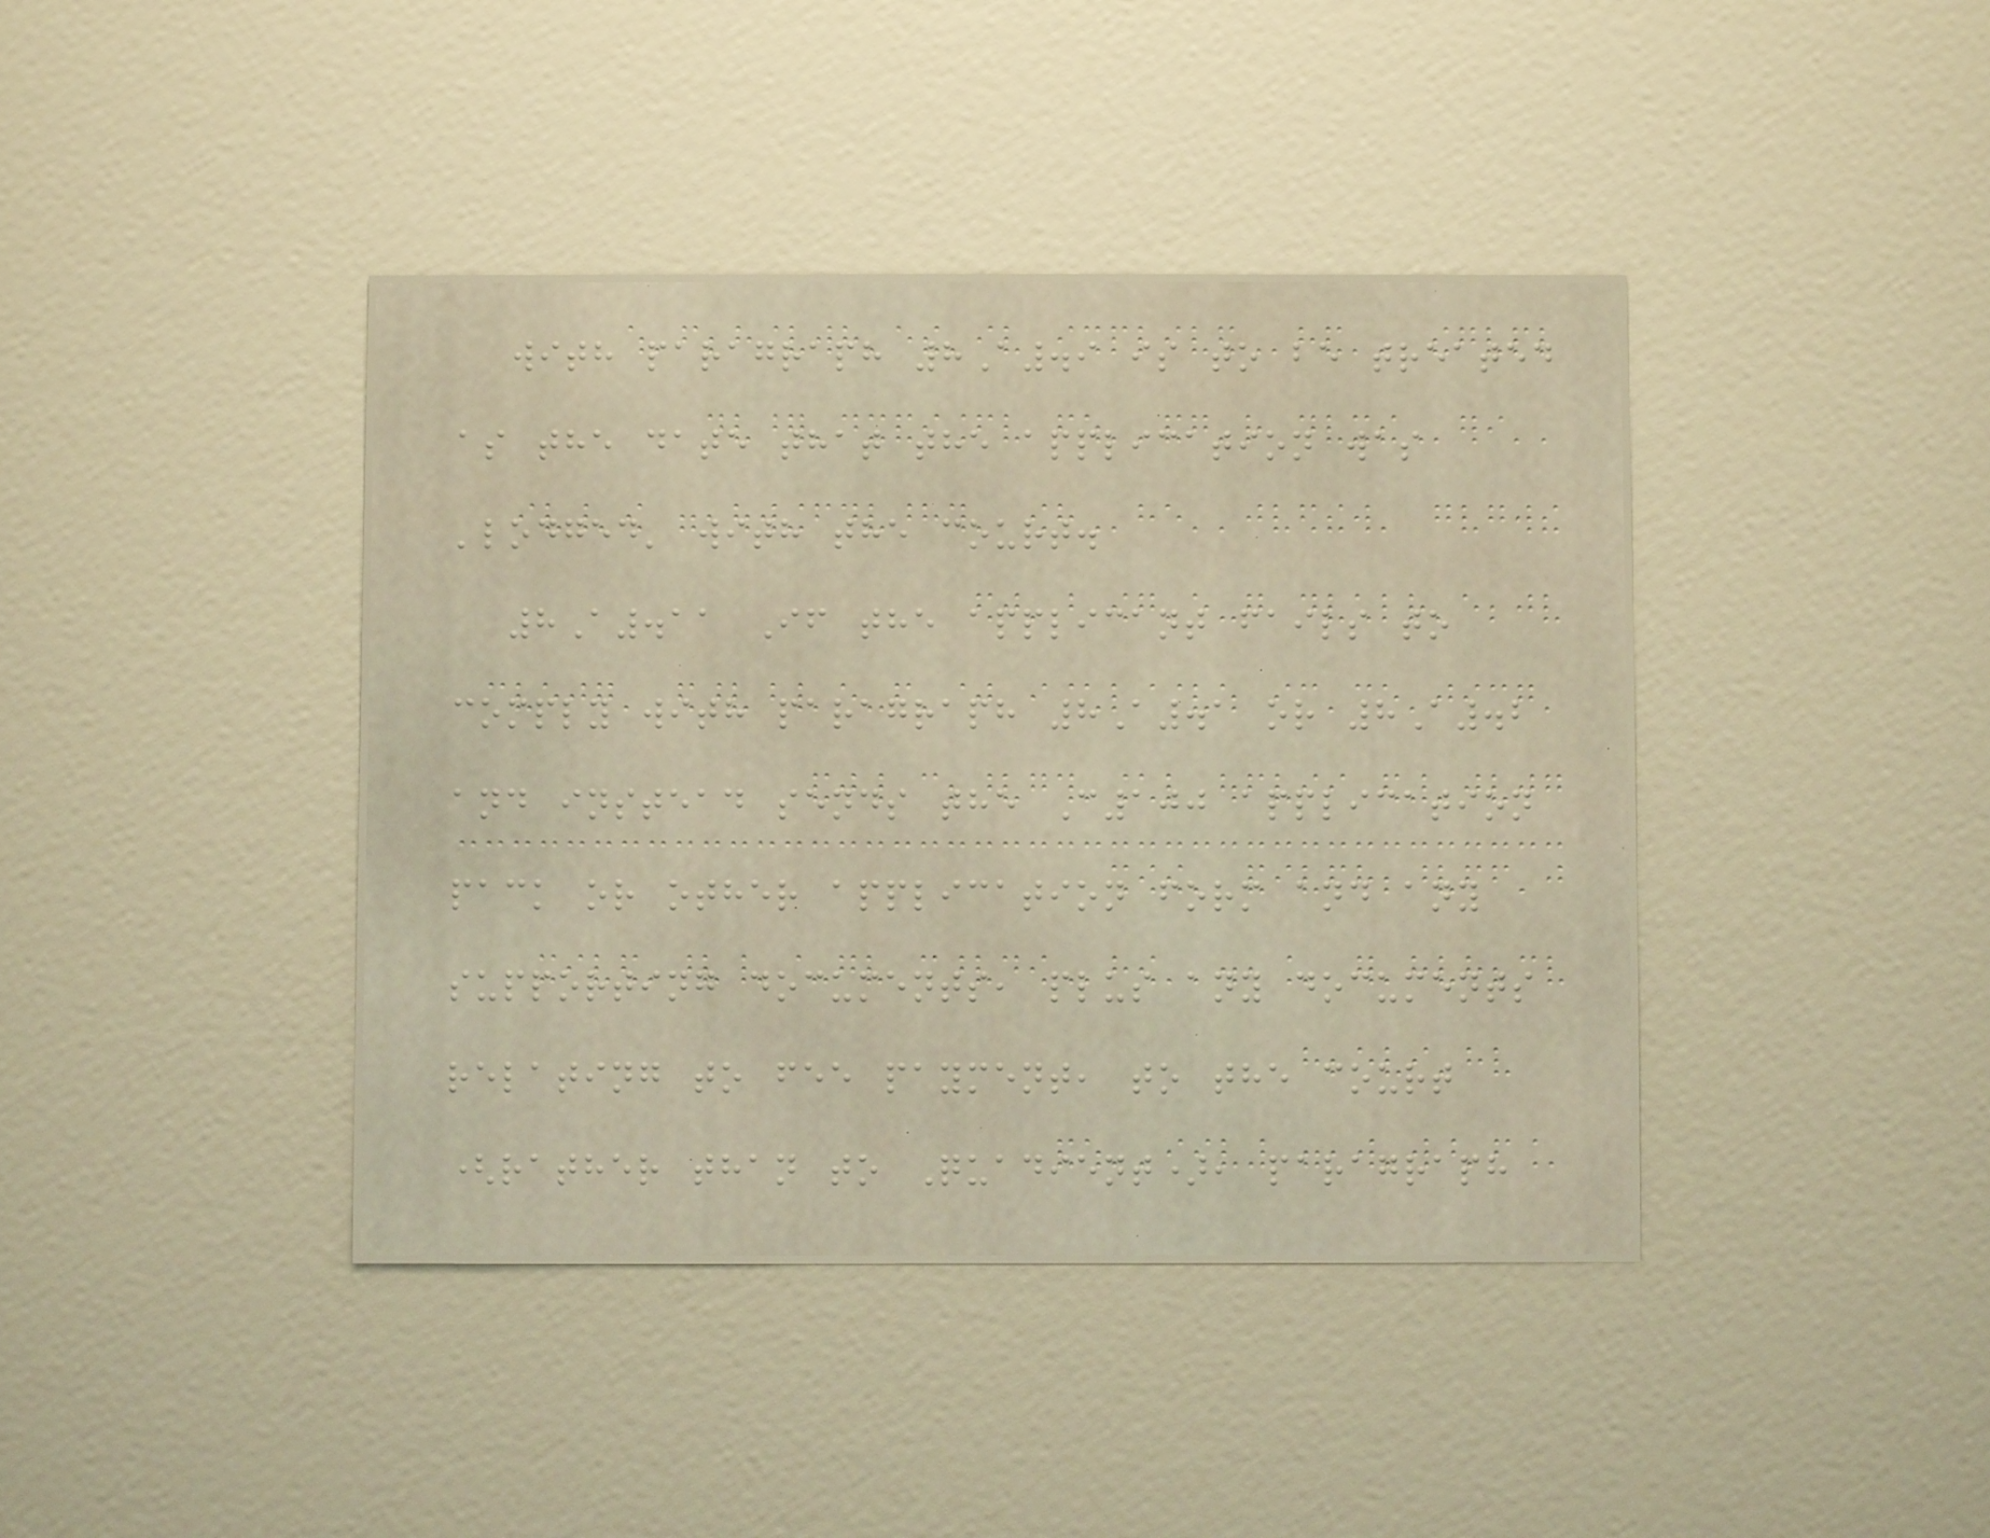with paragraph 8A.9 is to be treated
as the date that the application was
'lodged' with the court.
8A.11 If the applicant fails to
comply with paragraph 8A.1 or 8A.2
and instead sends the C100 application
pack or other application form and any
supporting documents, plus any documents
relating to fee payment, to the court
(rather than to Quadient), paragraph
